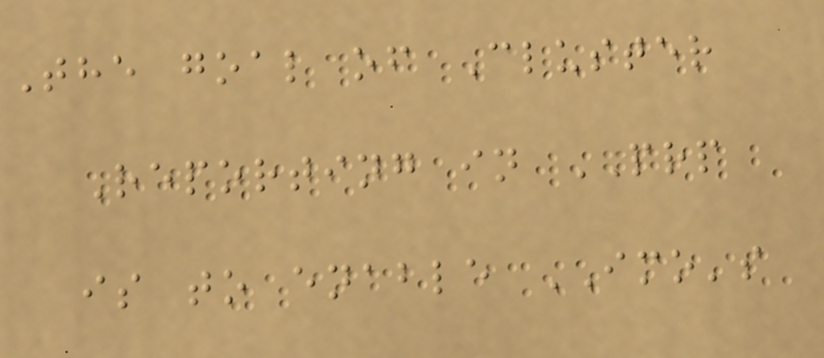The goal of Cluster
Reporting in PRP
is to enable IMO's
